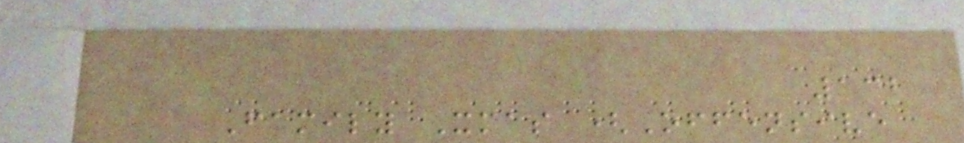132
Family Xmas (Offensive
